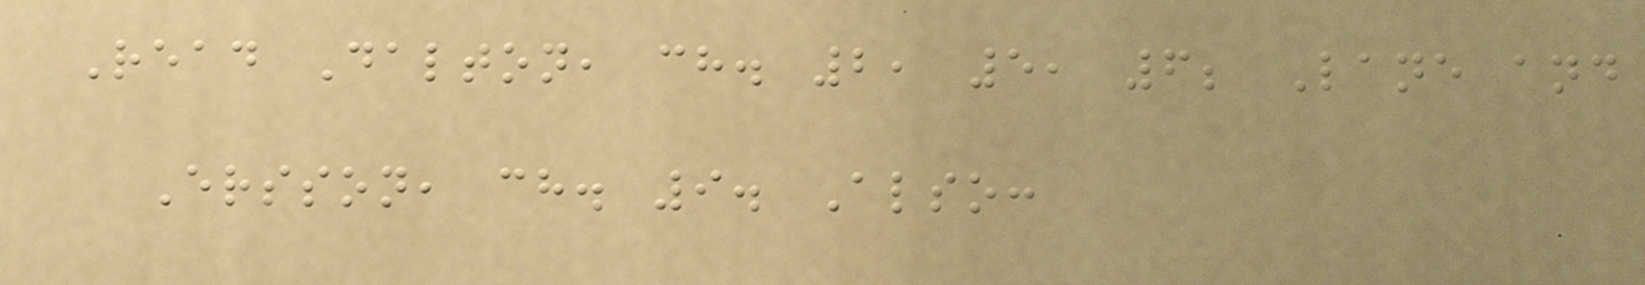Read Dalton, ch. 2, 5, 6; Lane and
Ersson, ch. 9. Also:
